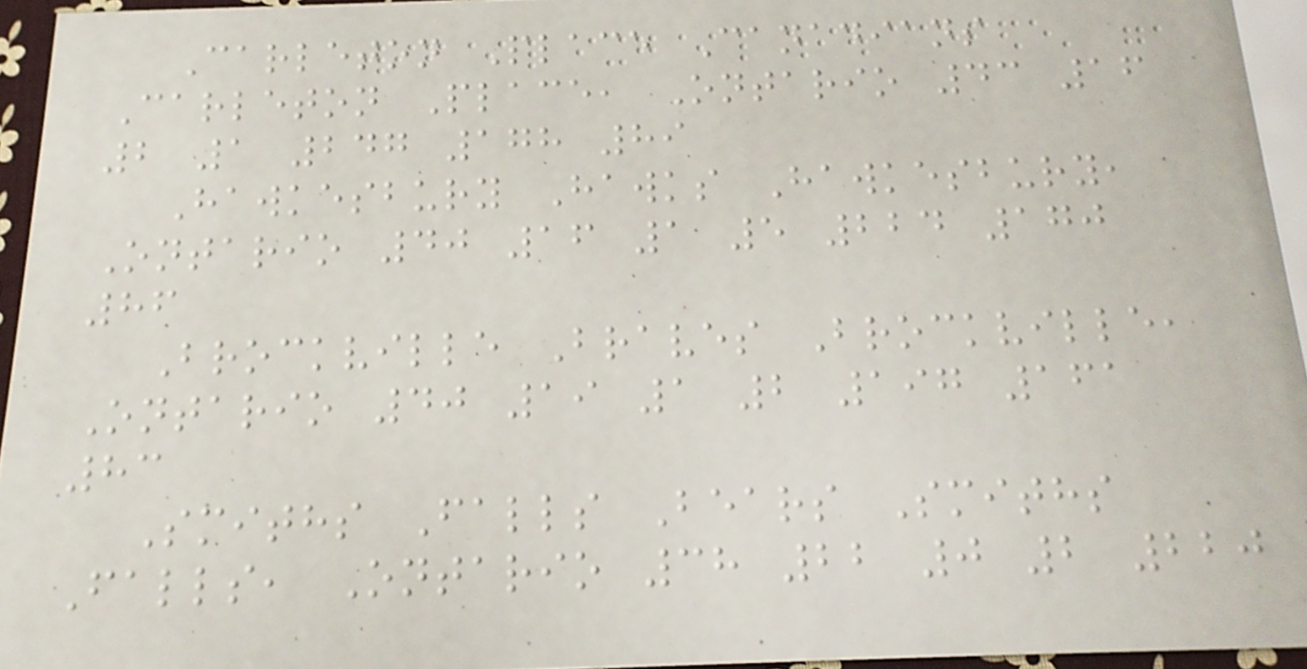Carleton Place Canadians
Carleton Place, Ontario 43 16
2 1 247 178 89
Hawkesbury Hawks Hawkesbury,
Ontario 40 16 1 5 224 170
86
Brockville Braves Brockville,
Ontario 40 19 1 2 197 161
83
Smiths Falls Bears Smiths
Falls, Ontario 38 22 0 2 220
